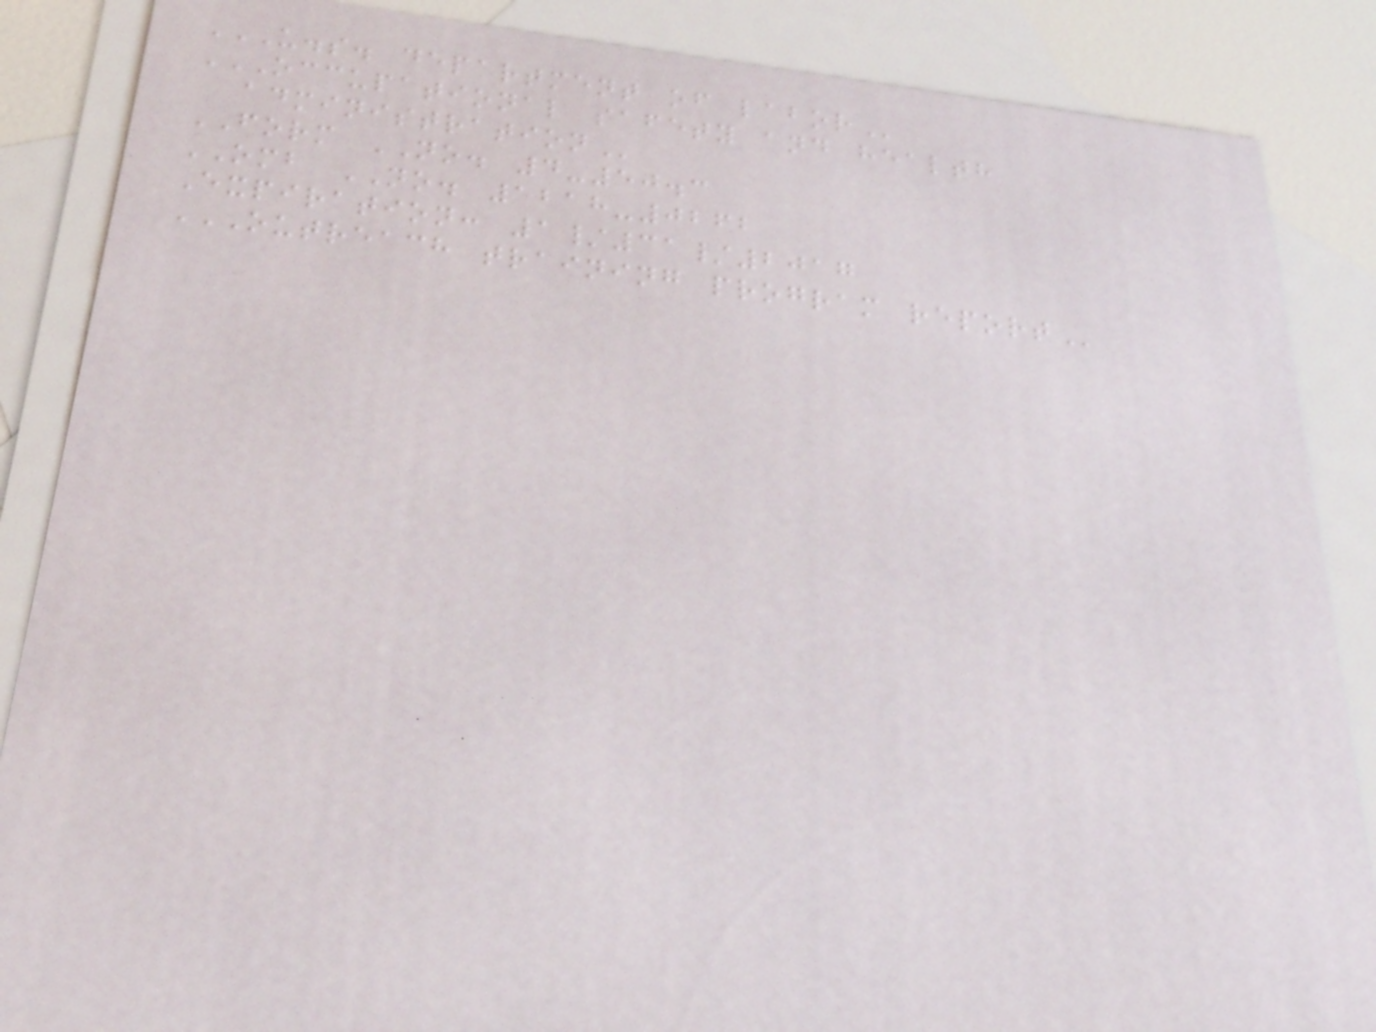U.S. DEPARTMENT OF LABOR
OCCUPATIONAL SAFETY AND HEALTH
ADMINISTRATION
FORM NO. 4-50.3
OMB NO. 1218-0262
Expiration: 1/31/2017
OUTREACH TRAINING PROGRAM REPORT
